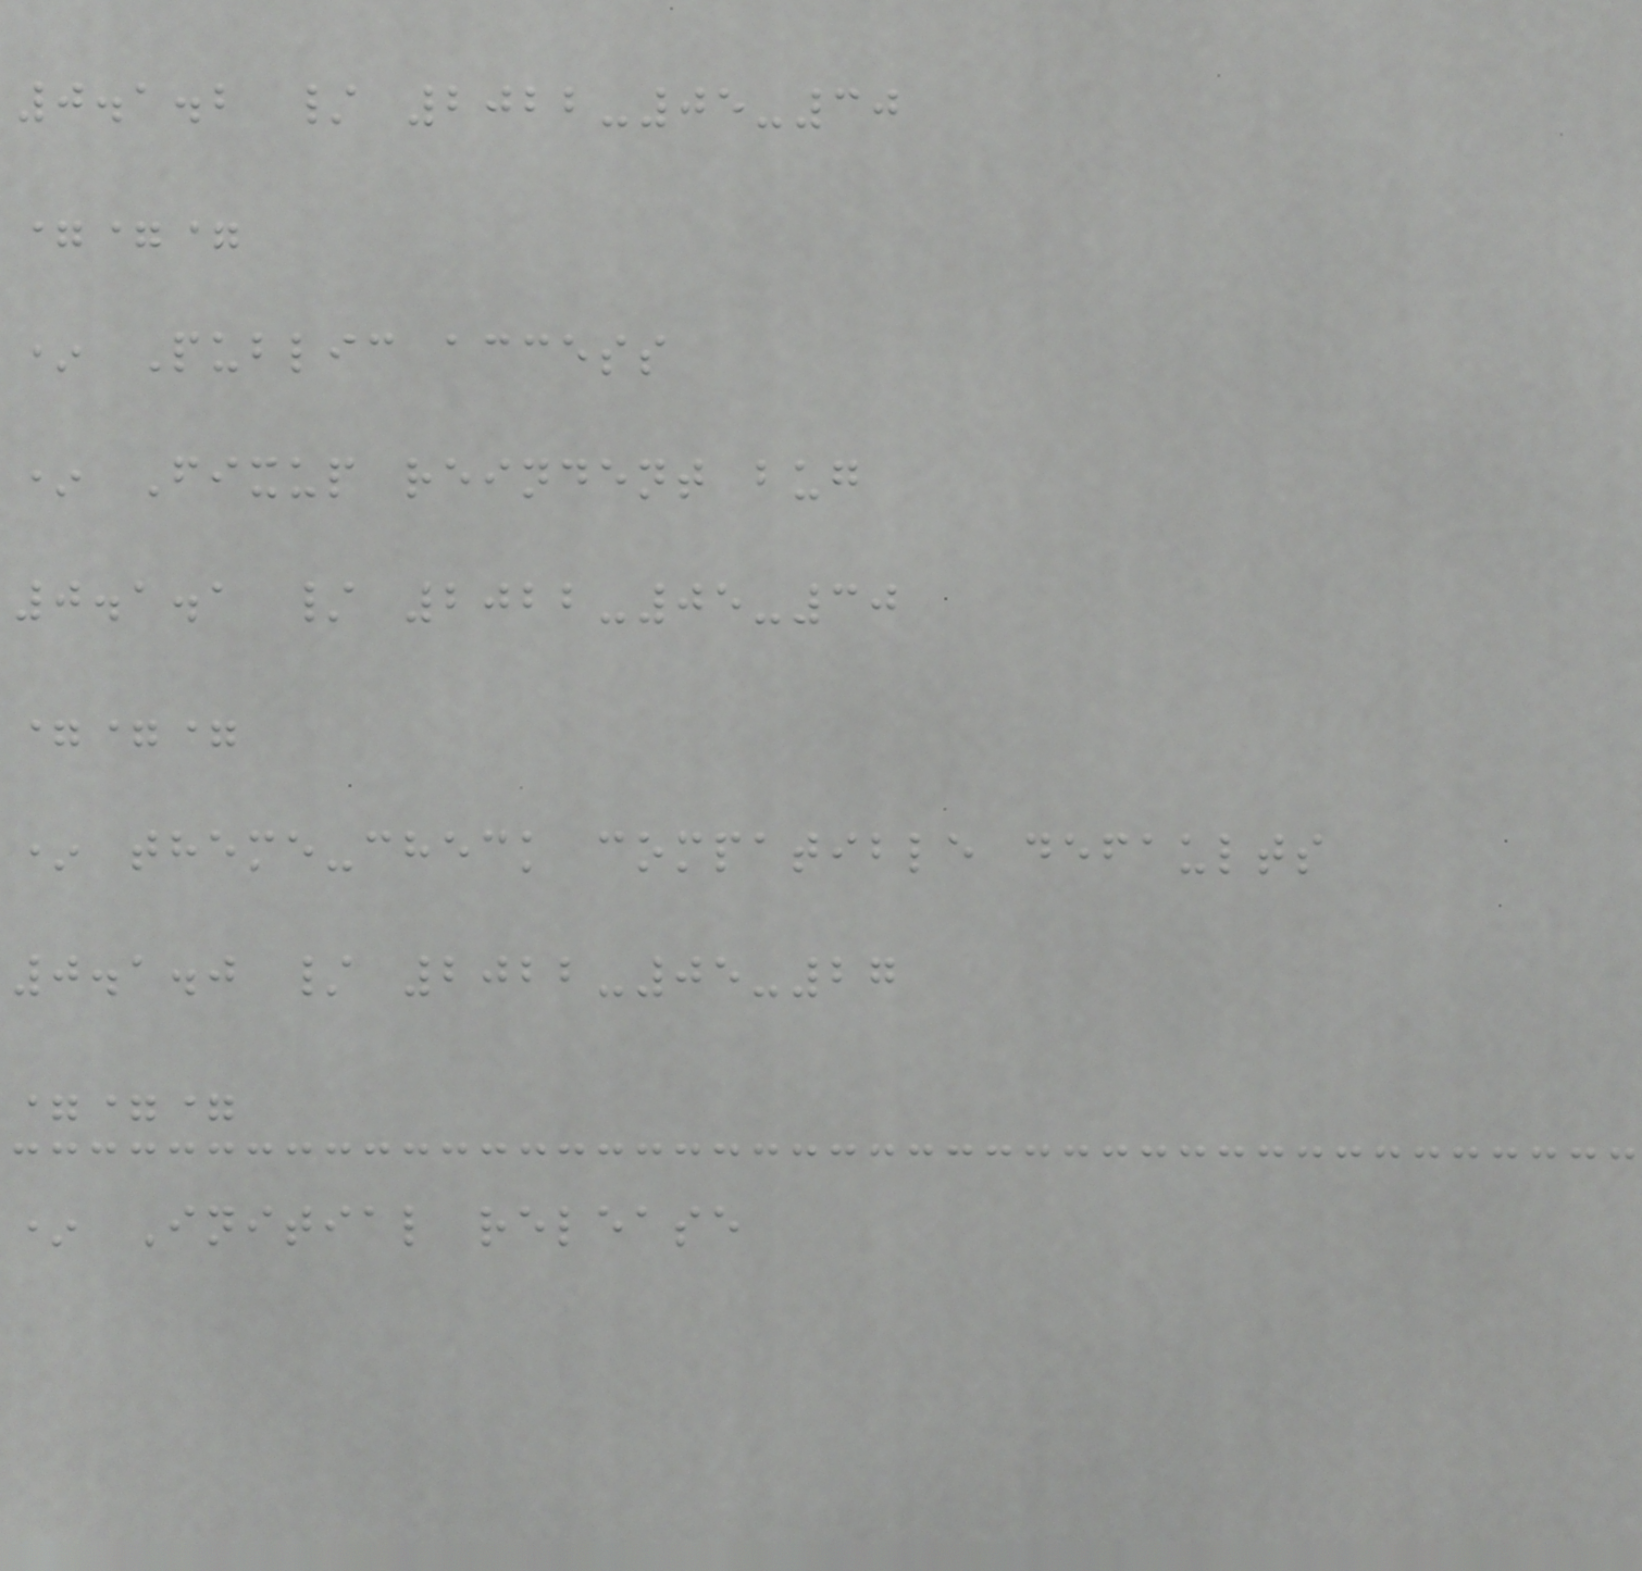0.1.2 / 2022-05-30
===
* Public access
* Fixup reindent bug
0.1.1 / 2022-05-30
===
* theme-check compatible defaults
0.1.0 / 2022-05-27
===
* Initial release
